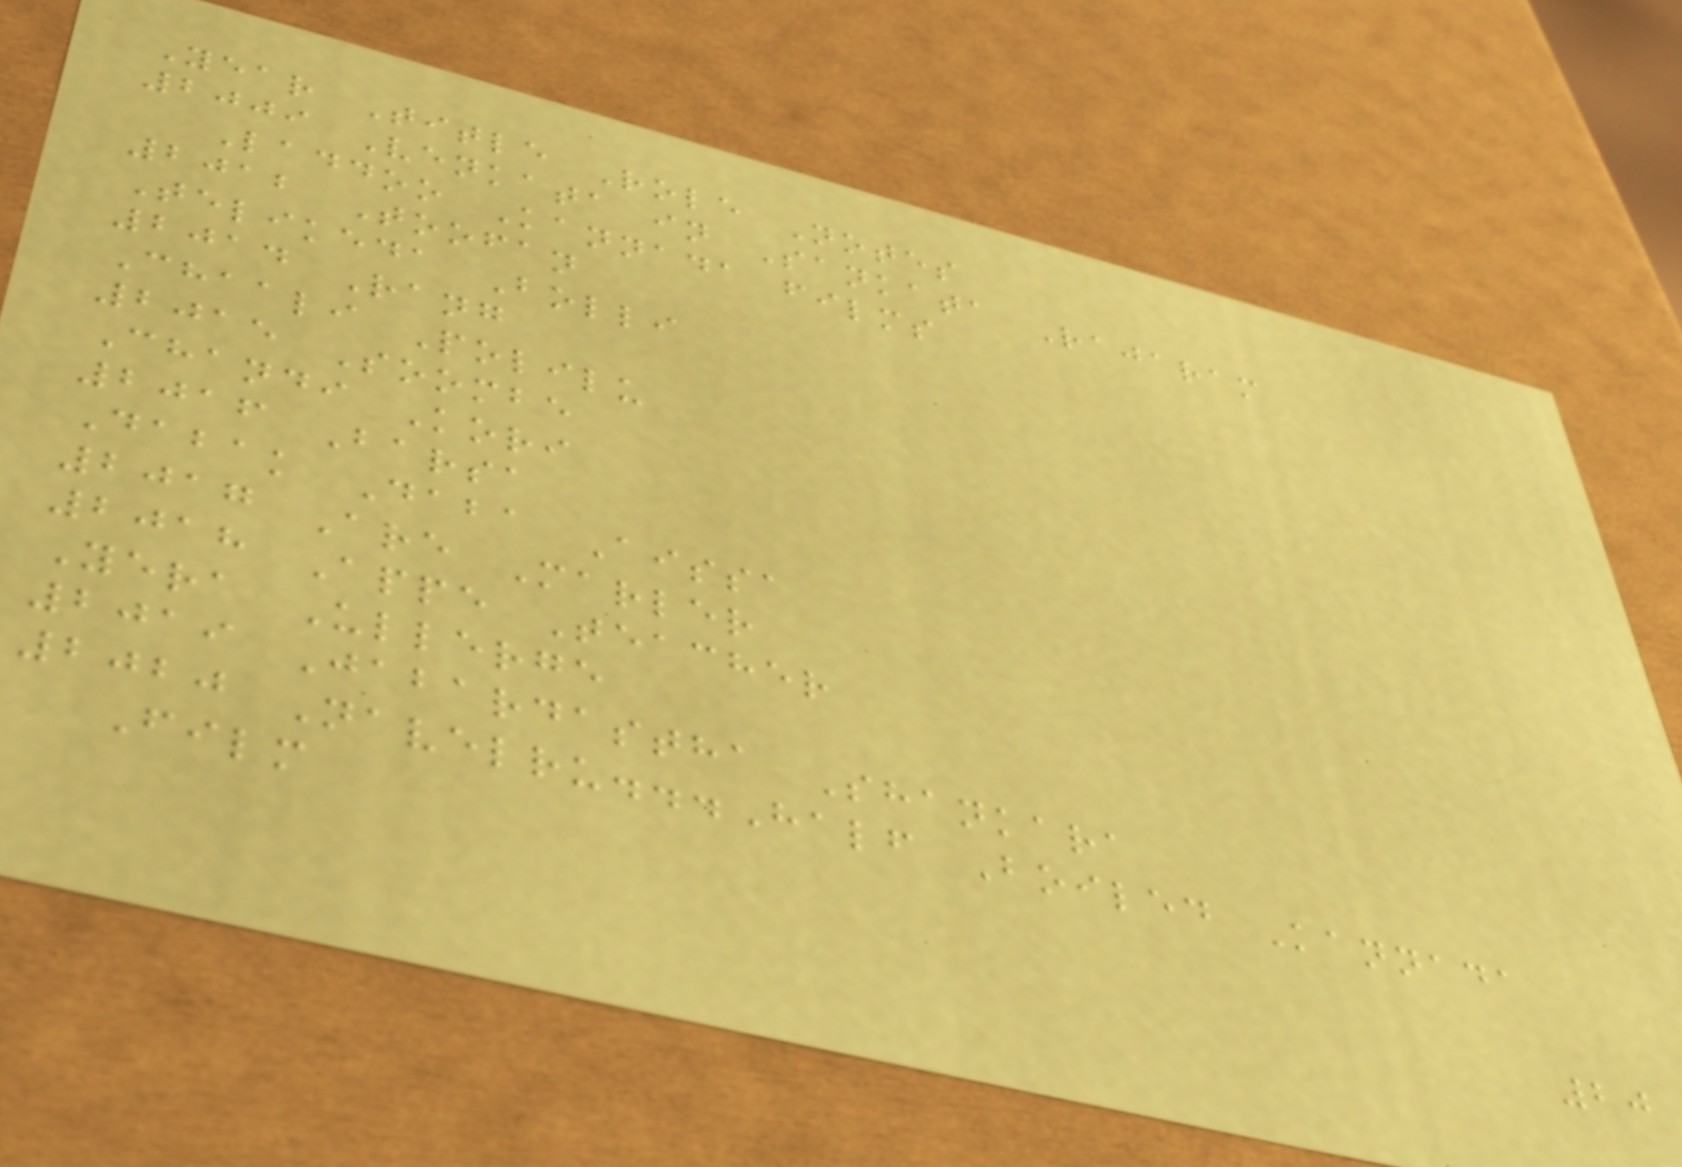Year Title Role Notes
2009 Venkata in Sankata Rajaram
Laddoo Kannada films
2012 Toofan
Telikeda Bolli
2014 Rang
Chaali Polilu
2015 Soombe
Chandi Kori
2016 Barsa
Dabak Daba Aissa
2017 Are Marler
2018 Appe Teacher
Yera Ullerge
2019 Jabardastha Shankara
2020 Navelru...Half Boiled Kannada
Film
20
